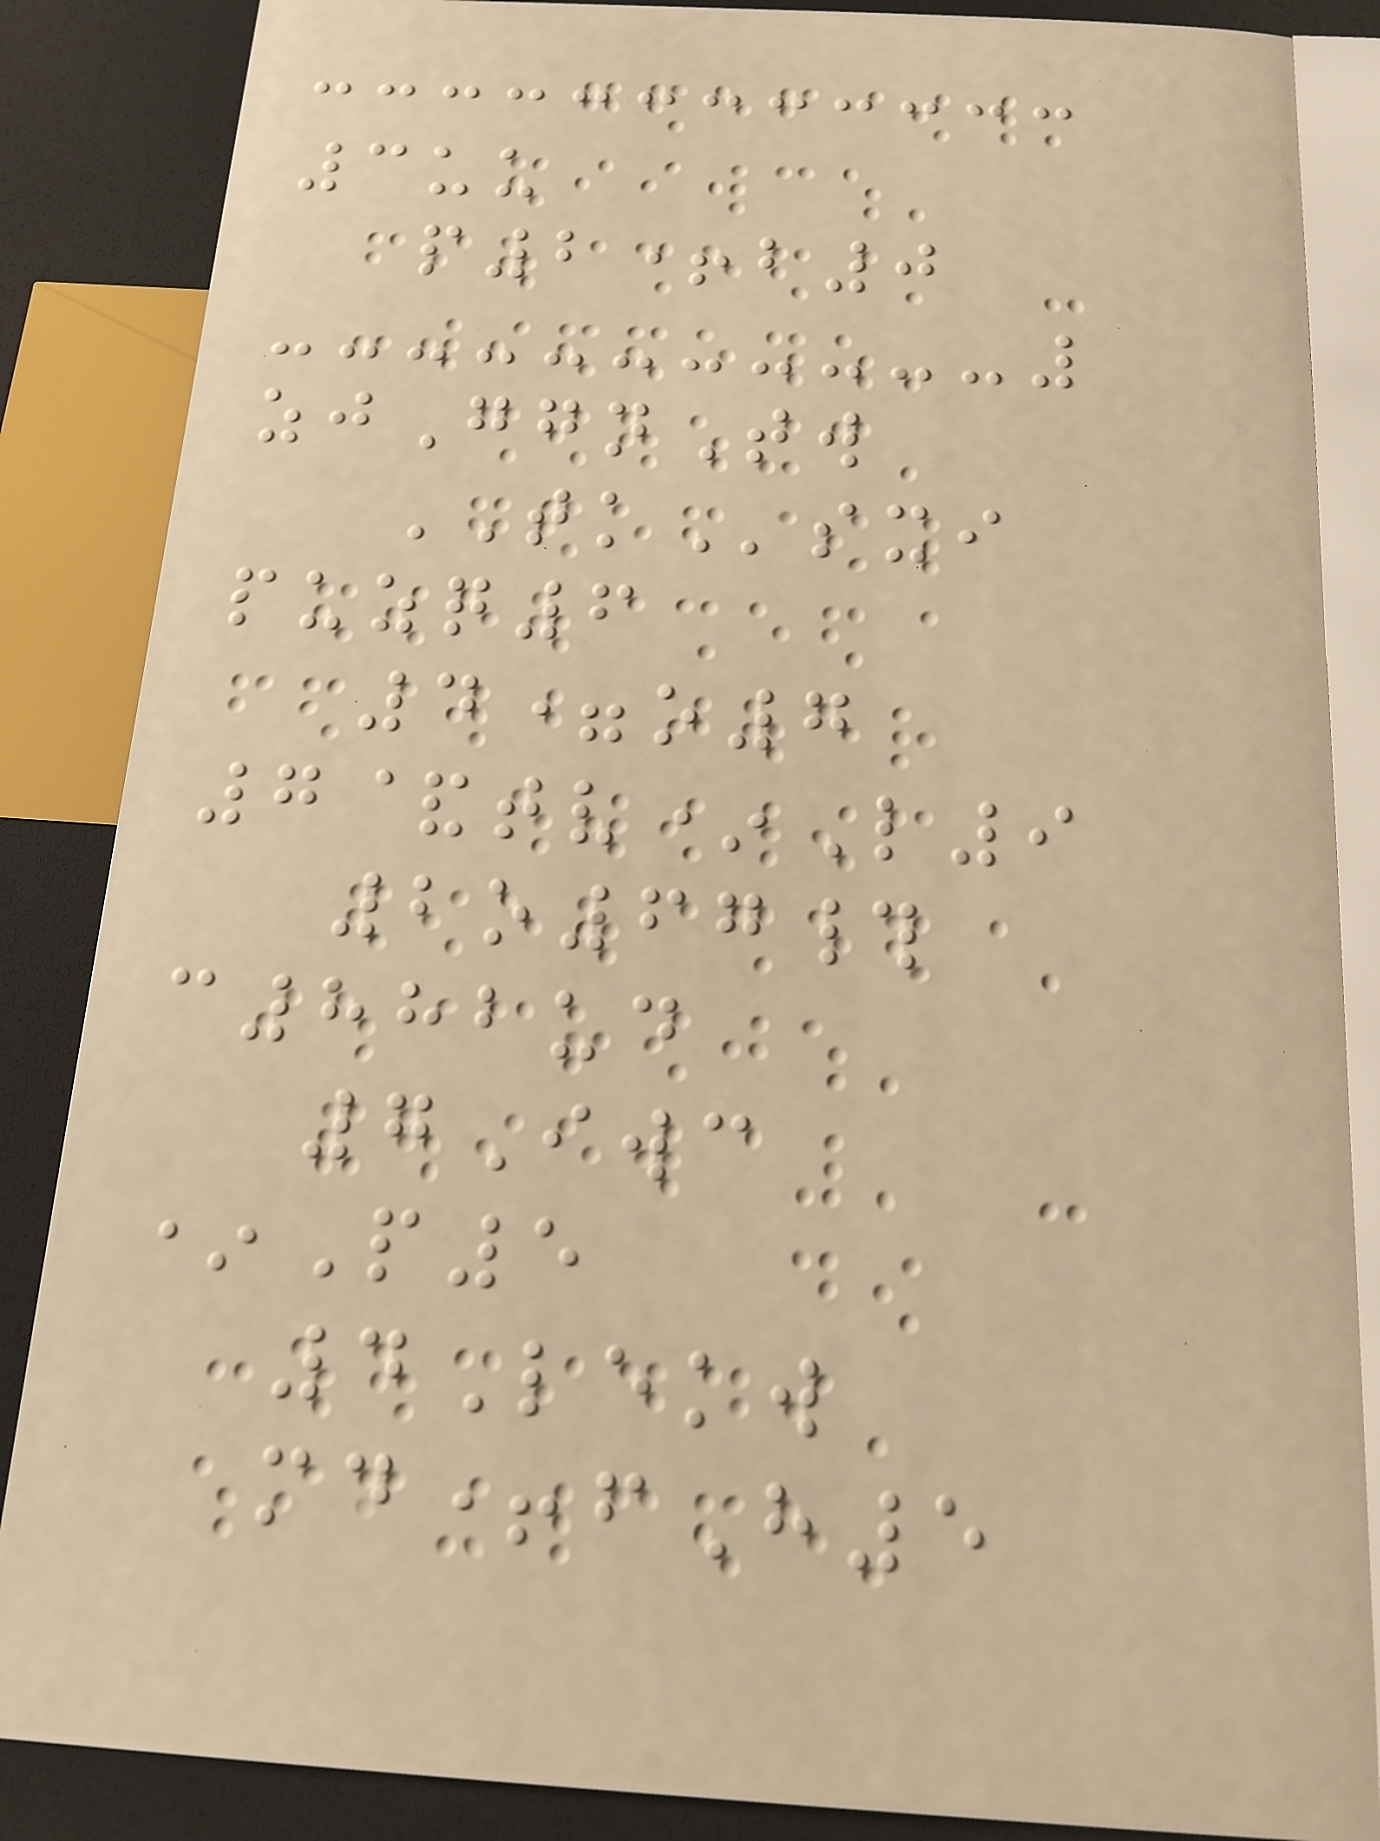3uu
p2+b0
zjGgnTw
TKsxi
puzq6
4=o7
7&tv*L9
2o67#
c882ud
7Iwc
*P5
4Lekw
md+fH5
